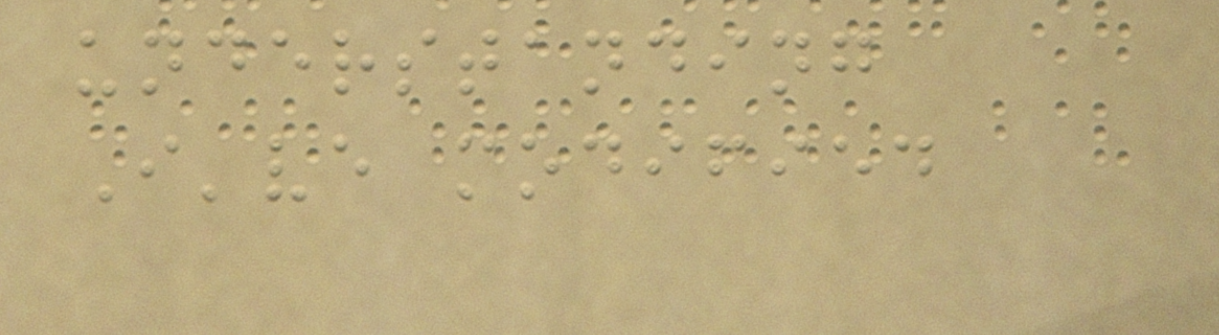understanding
I've modified
